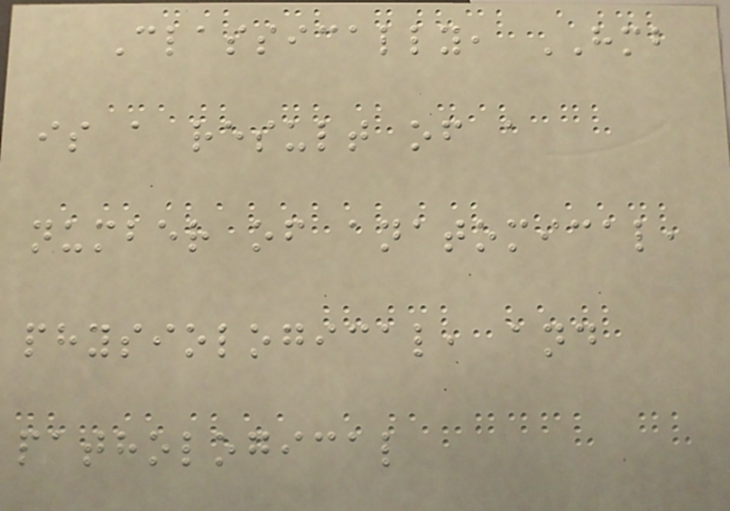Classically, HMB
is a result of a
number of anatomical,
physiological, and
pathological
